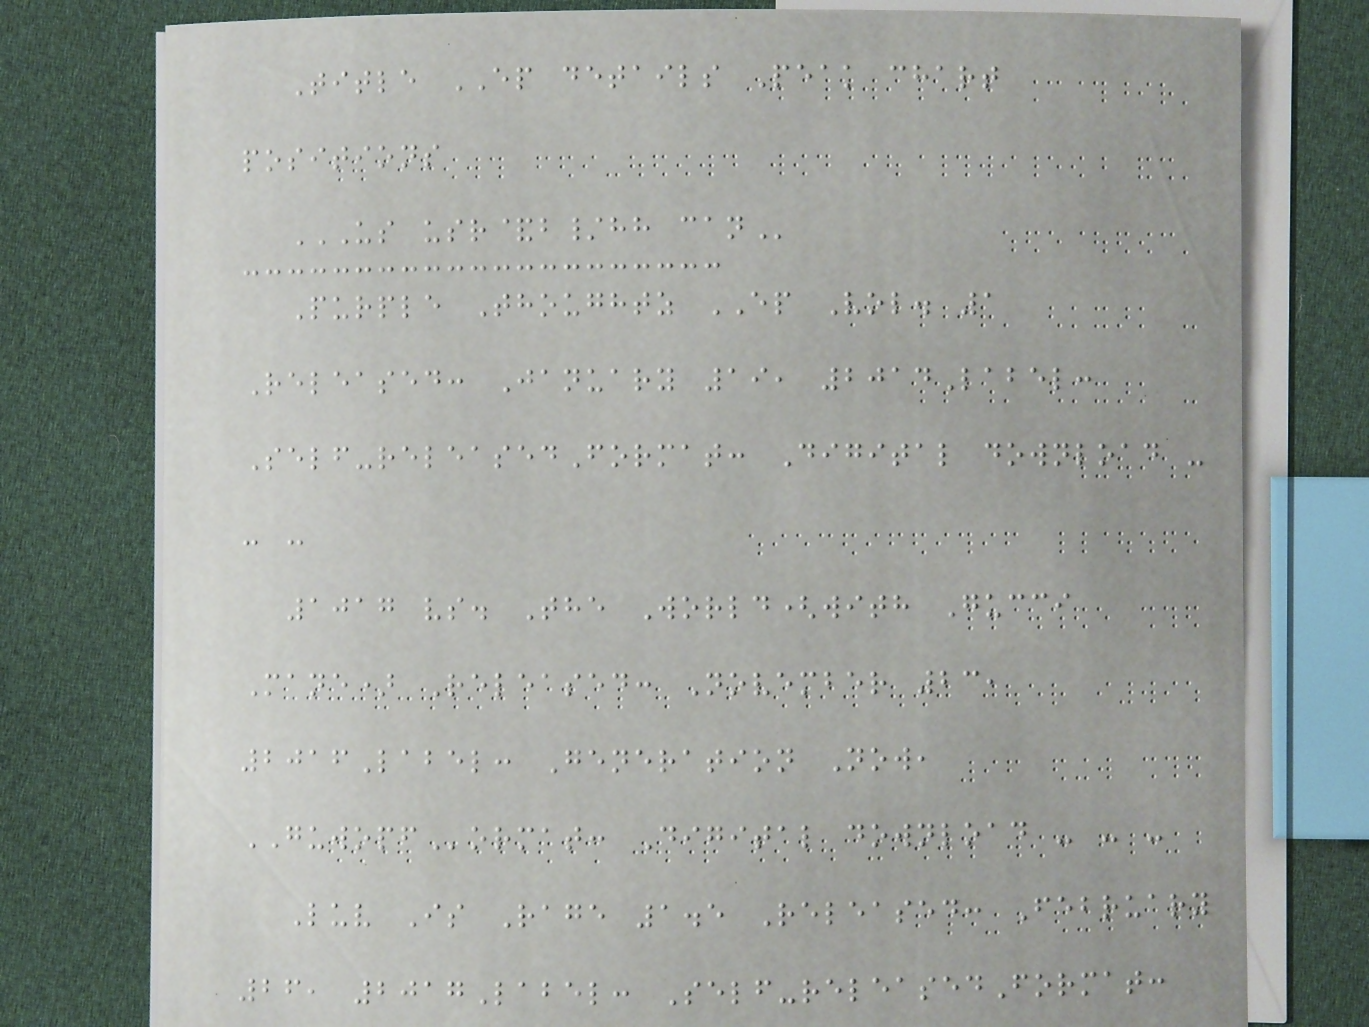Title EP details Peak chart
positions
US USR&B/HH CAN
Purple Thoughtz EP Vol. 1
Released: January 19, 2014Label:
Self-releasedFormat: Digital download -
- -
1017 vs. The World(with Gucci
Mane) Released: November 23,
2016Label: Generation Now,
GUWOPFormat: Digital download - - -
Luv Is Rage 1.5 Released: February
26, 2017Label: Self-releasedFormat:
